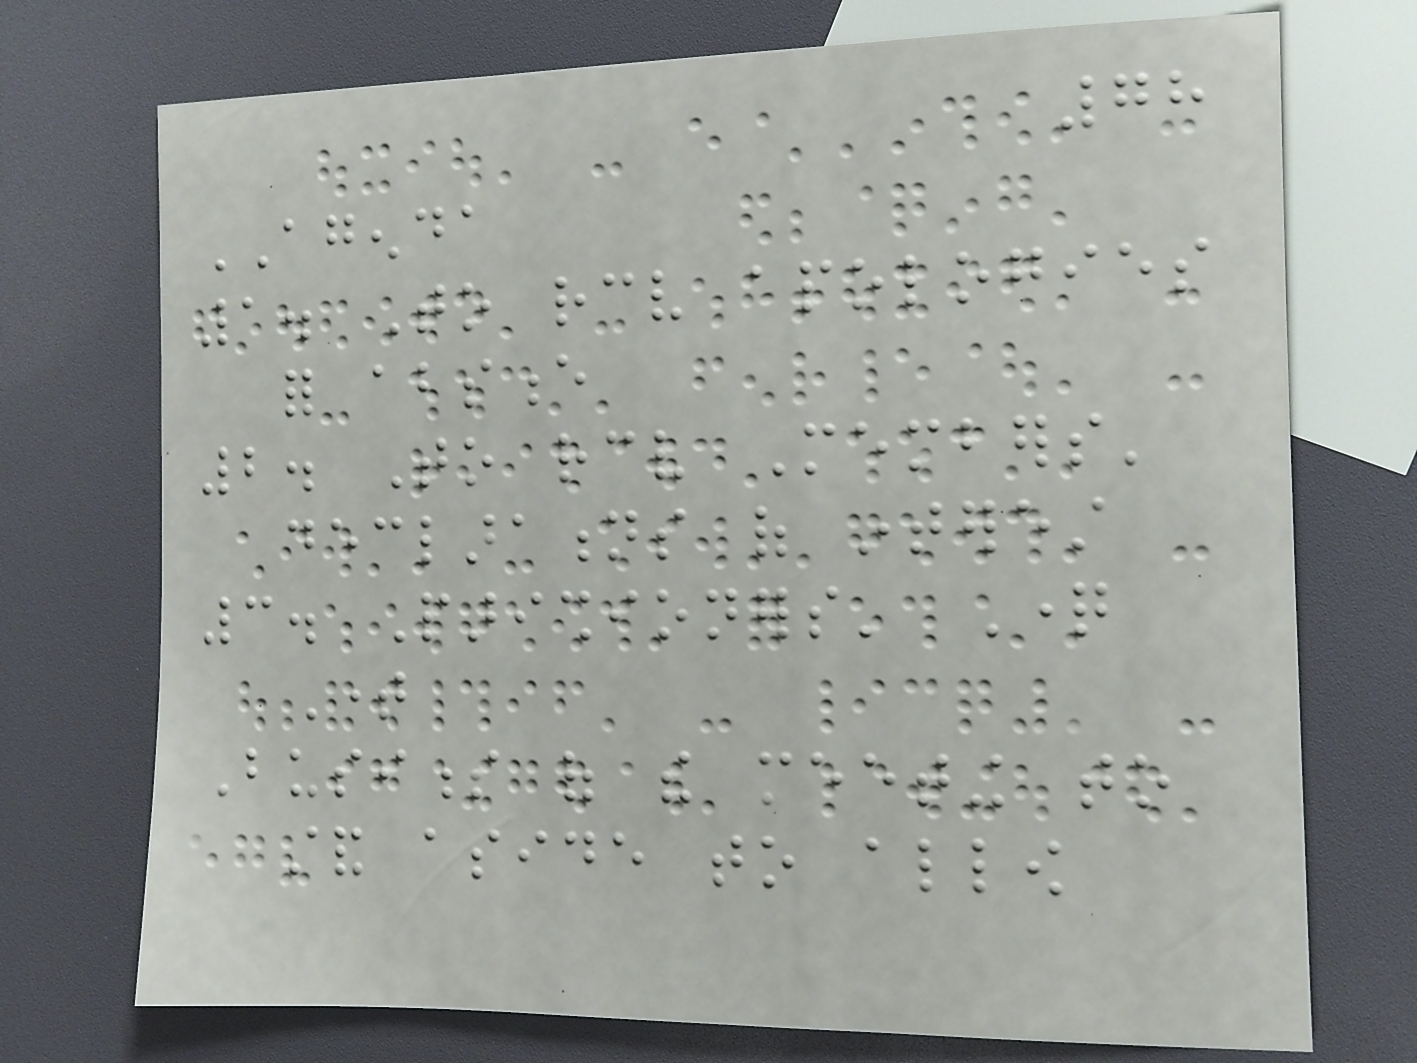78
AGENDA
1. To receive apologies
for absence
2. To receive Members'
declarations of interest
3. Parishioners' Question
Time
Business of the meeting to
stand aside to allow
